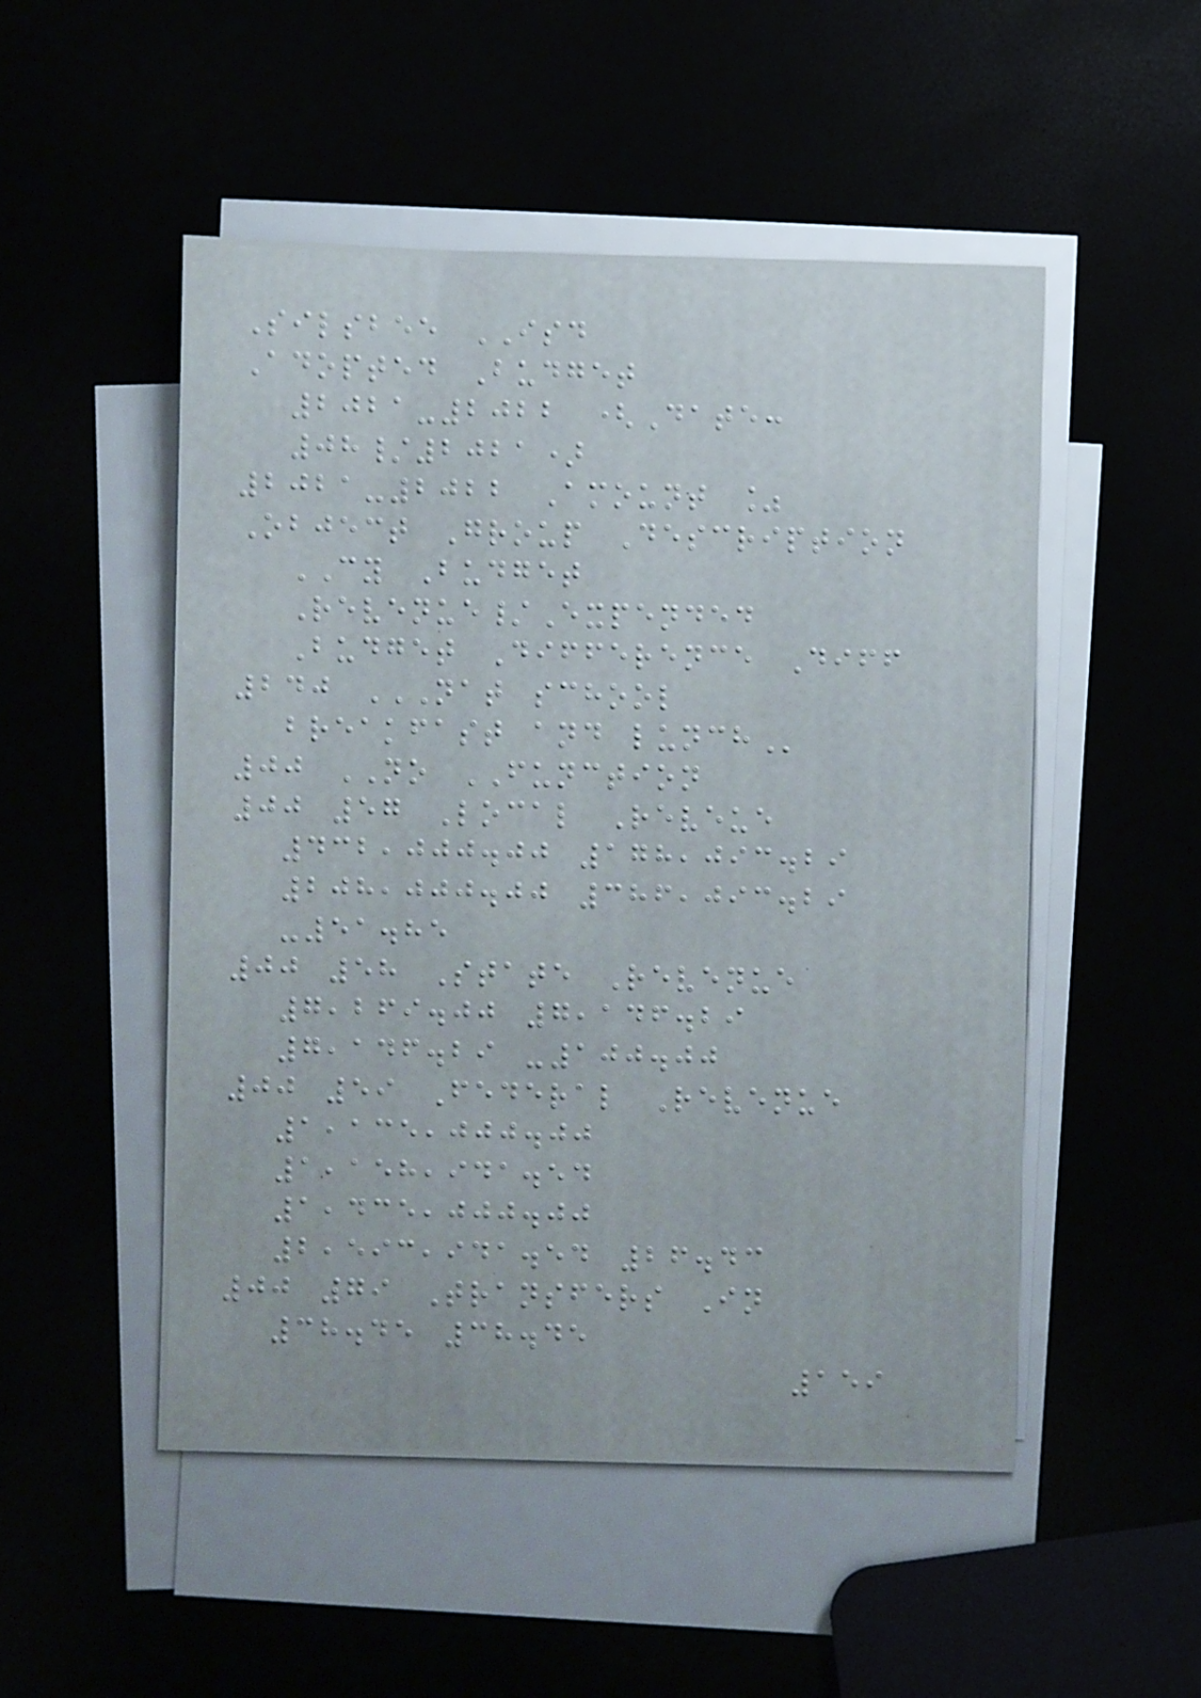Silsbee ISD
Adopted Budget
2021-2022 (Date:
08/2021)
2021-2022 Amount %
Object Group Description
CY Budget
Revenue/Expended
Budget Difference Diff
240 NAT SCHOOL
BREAKFAST AND LUNCH
00 NO FUNCTION
00 57 Local Reveue
432,000.00 178,093.29
208,000.00 386,093.29
-51.85
00 58 State Revenue
7,269.00 7,146.29
7,146.29 -100.00
00 59 Federal Revenue
1,135,000.00
1,158,941.54
1,435,000.00
2,593,941.54 26.43
00 79 Transfers In
38.45 38.45
159
